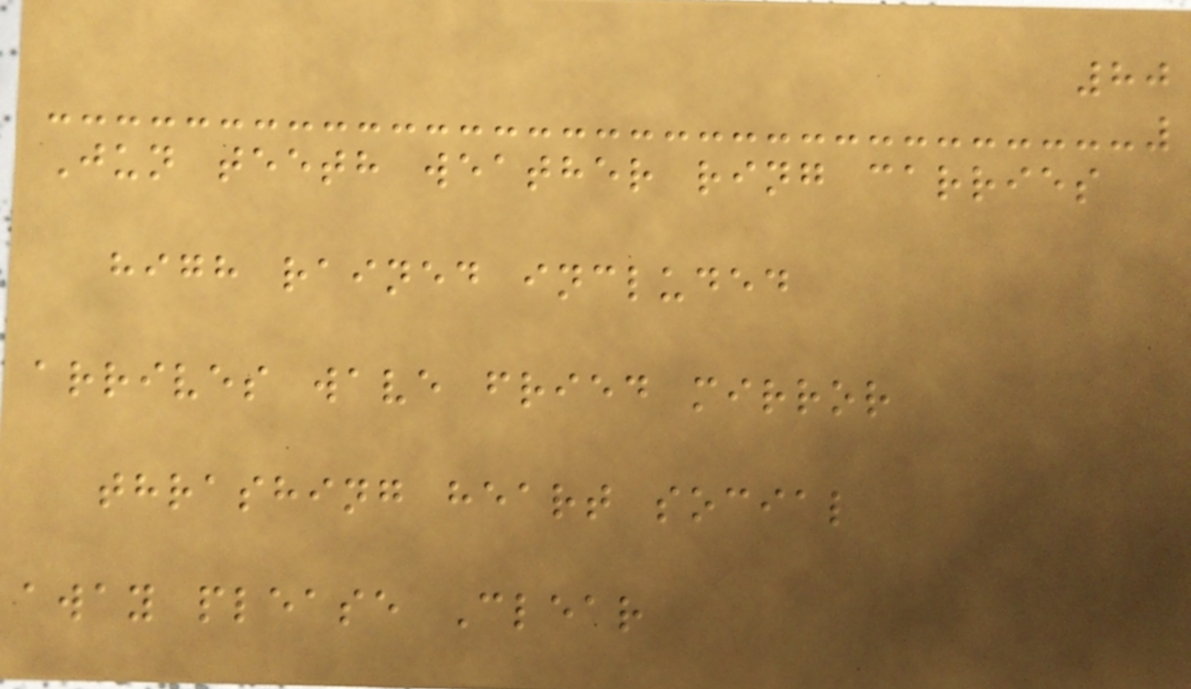80
Jun teeth weather ring carries
high rained included
arrives wave fried mirror
thrashing heart social
away please Clear
